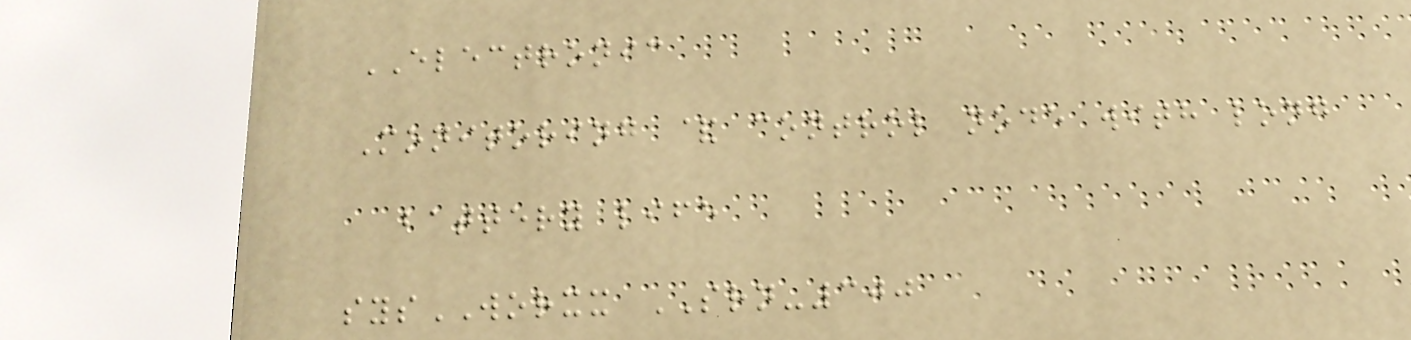ELECTRONIC
Monitoring & control node with long
battery life
sysWORXX SRN-300
